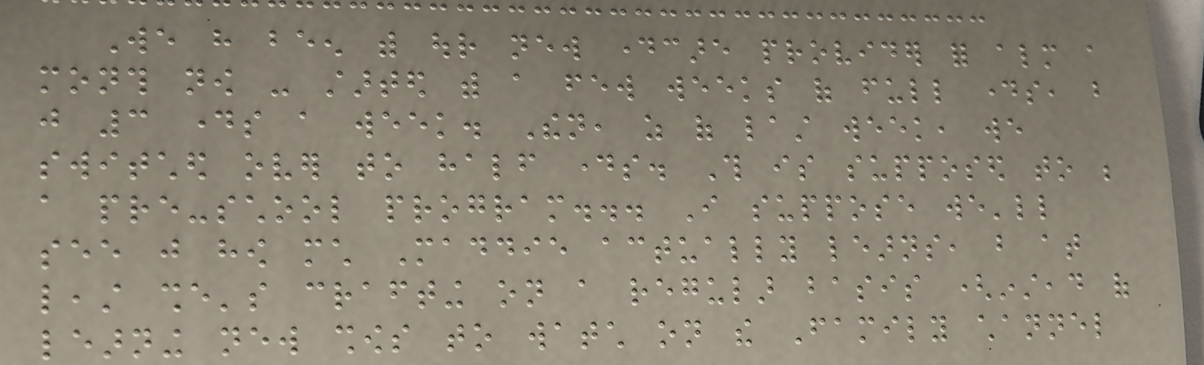We have been with our new daycare provider for almost a
month now - started with a few weeks of full days, but
just 3 days a week. Then, as of last week, we
switched over to half days. This is supposed to be
a pre-school program... I suppose we'll
see just how much Maddie actually learns, but at
least she's crafting on a regular basis (instead of
learning new shows to watch on the Family channel
